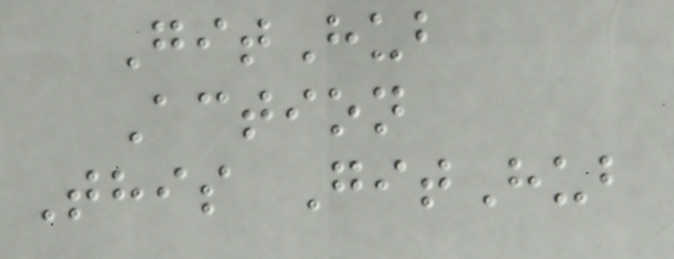GitHub
Action
This GitHub
